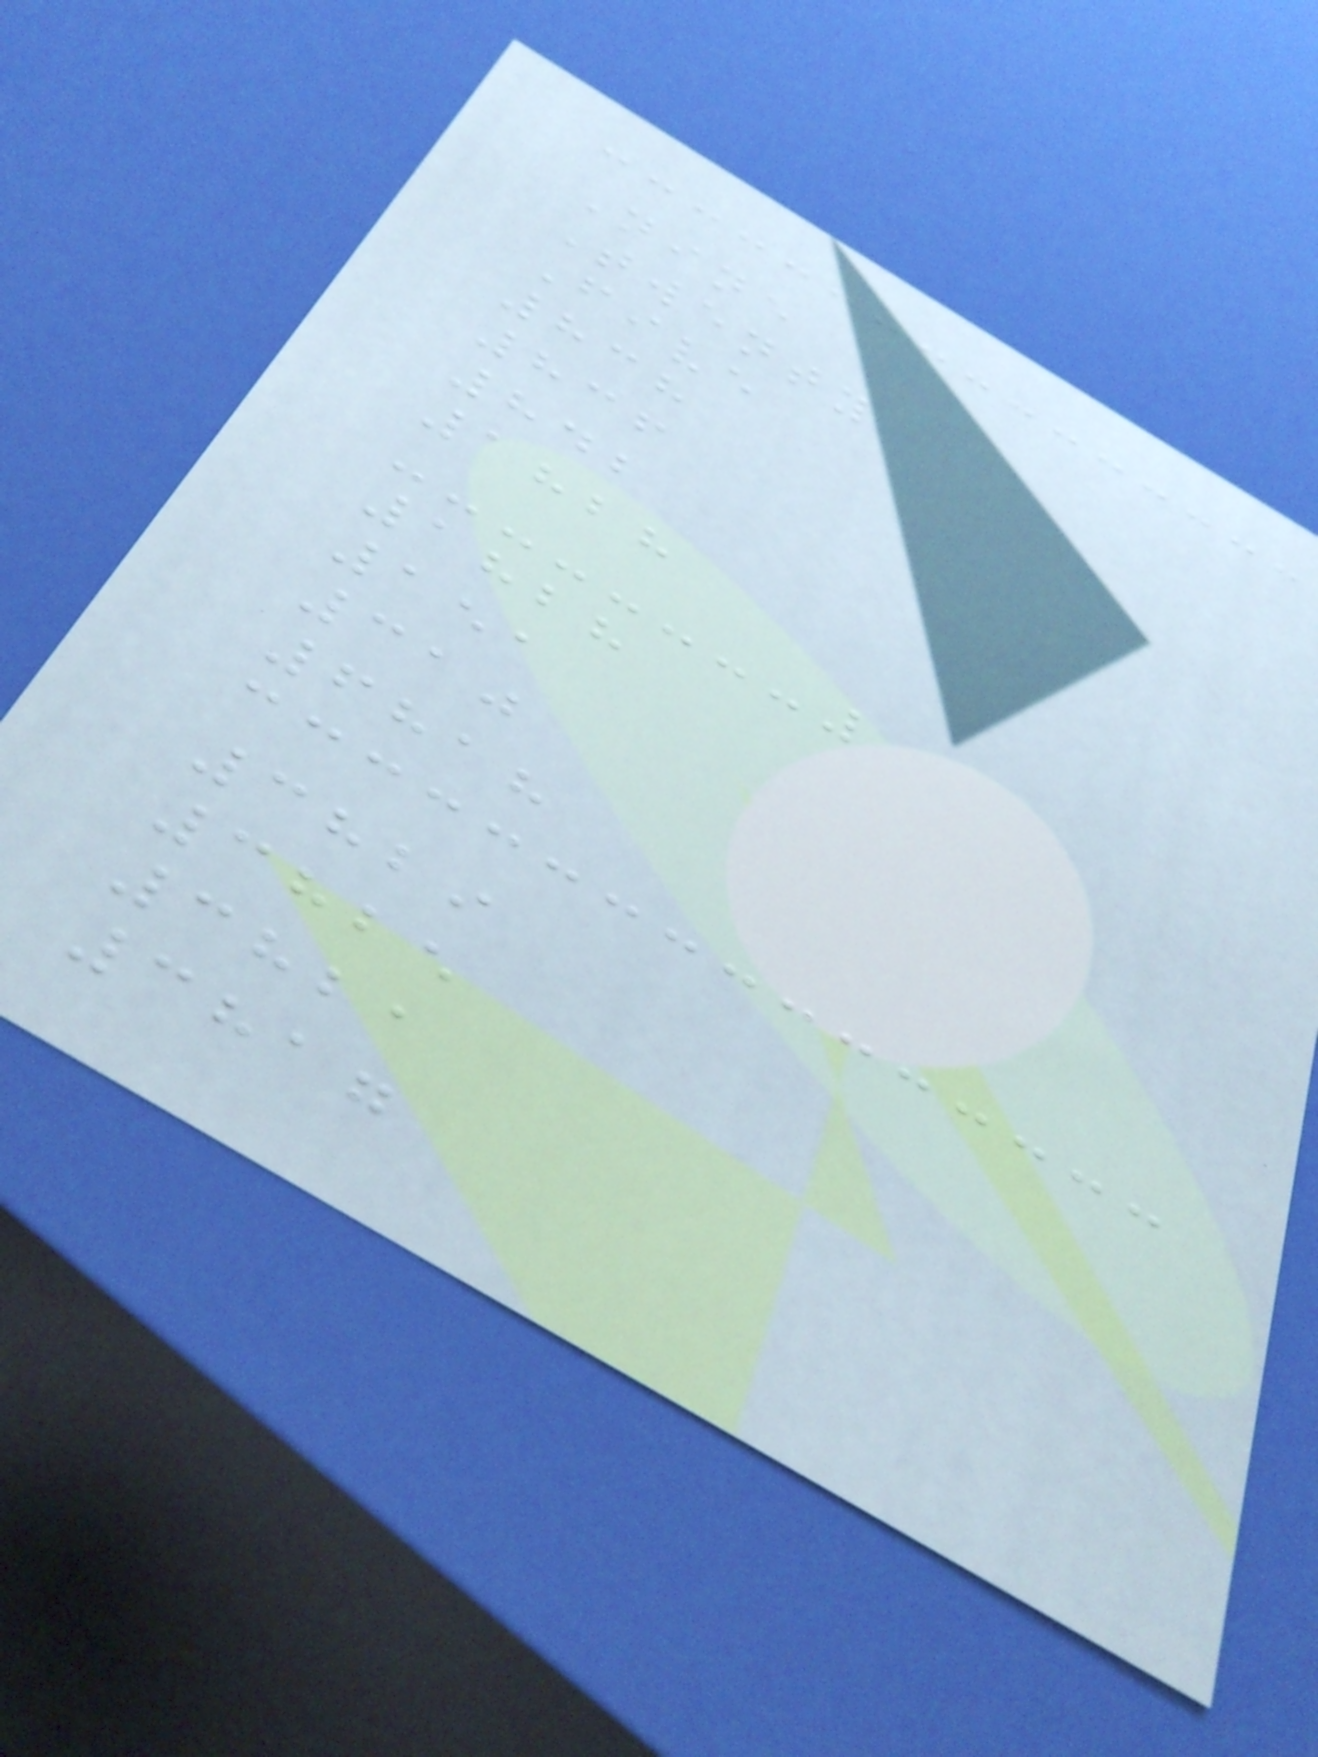Nine
Twenty
Five
838
836
842
1828
1828
151
310
6818
3829
3825
3821
3817
